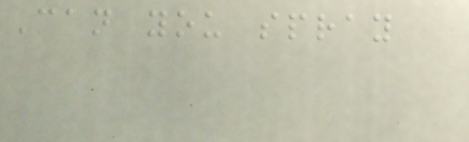Can you spray
